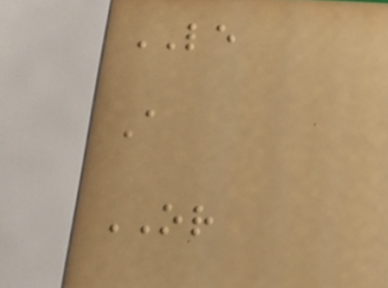LE
A
OR
